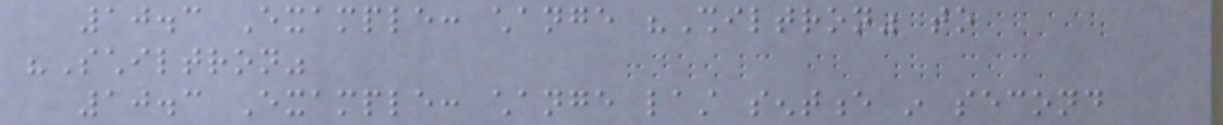10.3 Example: change "Shiltron" to
"Schiltron"
10.3 Example: change last sentence in second
